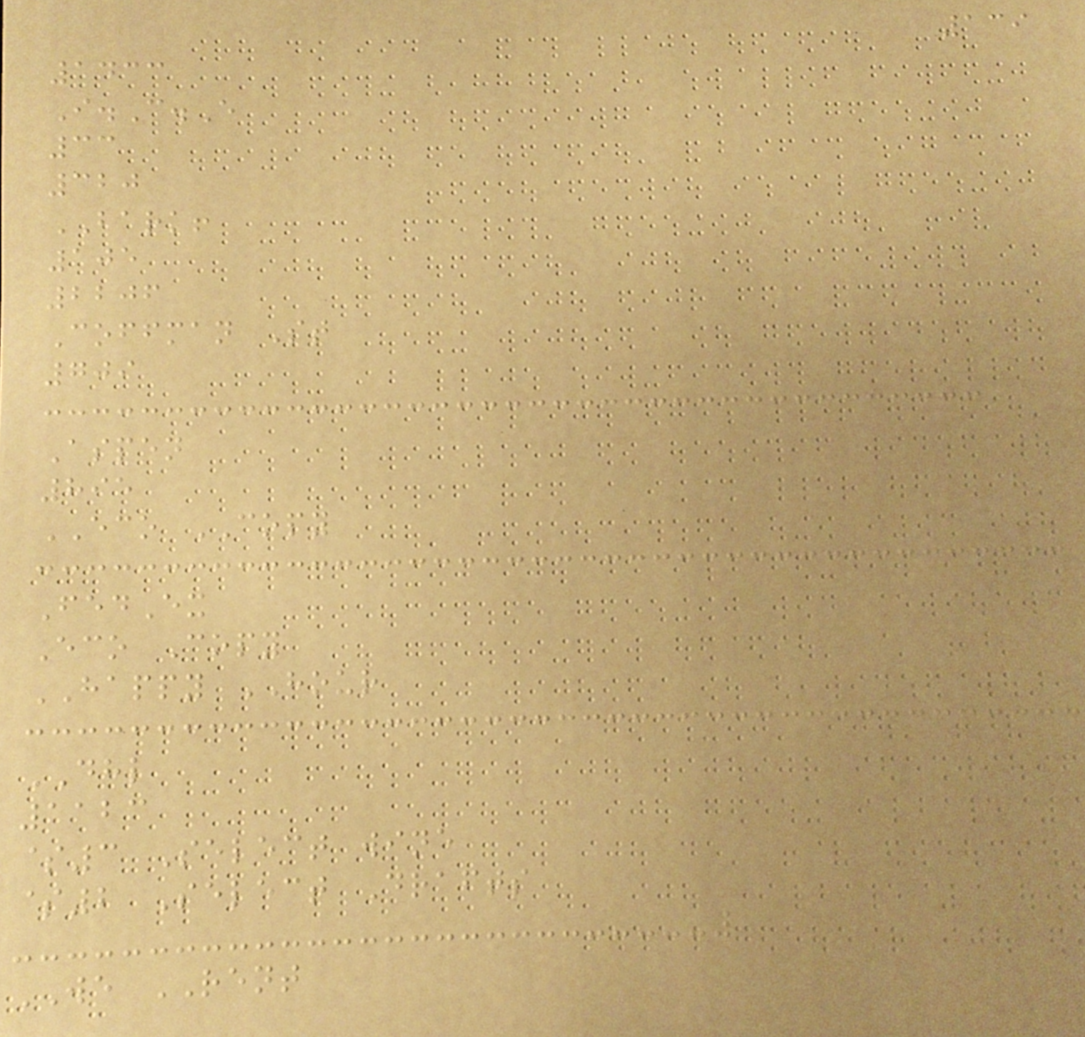139
1433
I.C.E
33
320
BARK!
105
2206
Coffman St
709
Aspen
895
ECO COPY
FedEx
Eco Copy
HAPPY HOUR
DHL
1123
$3 Select wine
$2 Select Drafts
WE RENT
